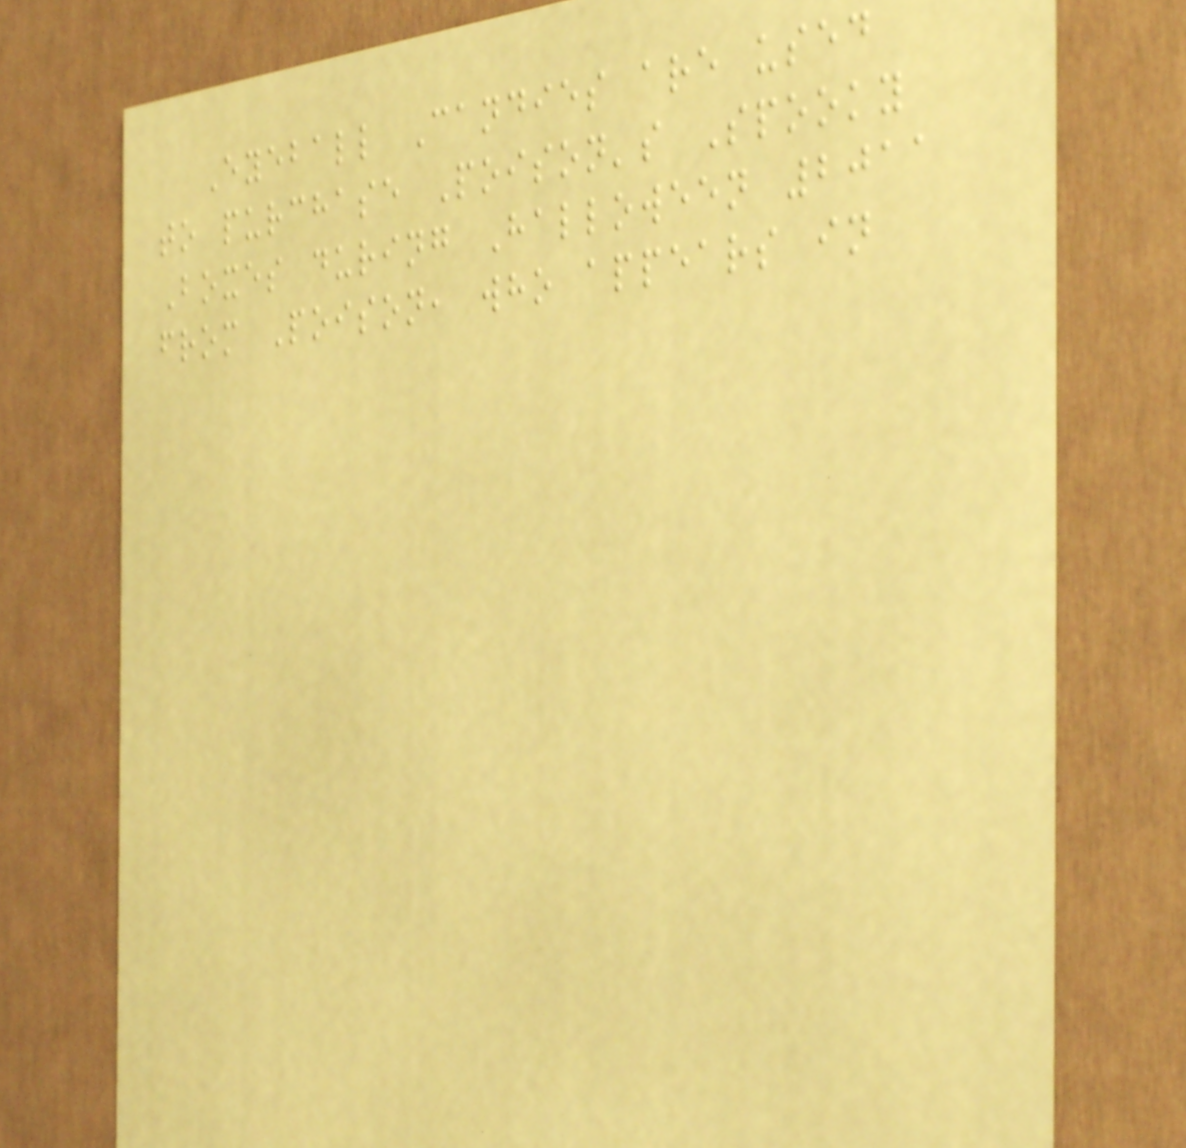Eyeball Candies are used
to purchase Poison's Spooky
Boxes during Halloween 2011
from Poison, who appears in
